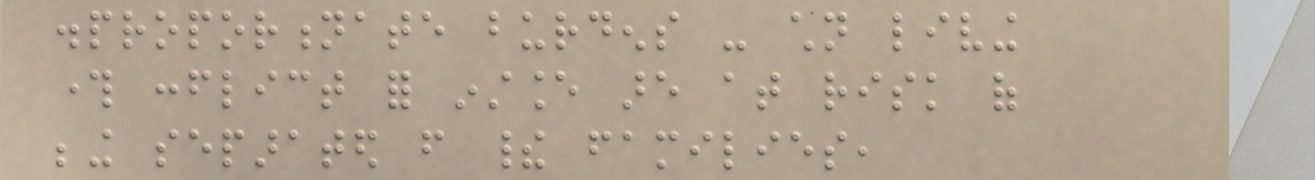disproportionate burdens - children living
through conflict for instance are at risk of
being separated from their families,
